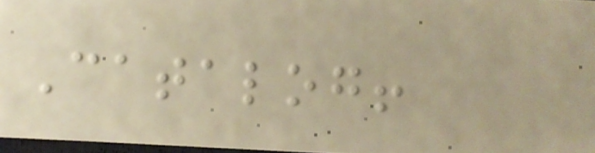Catalog!
